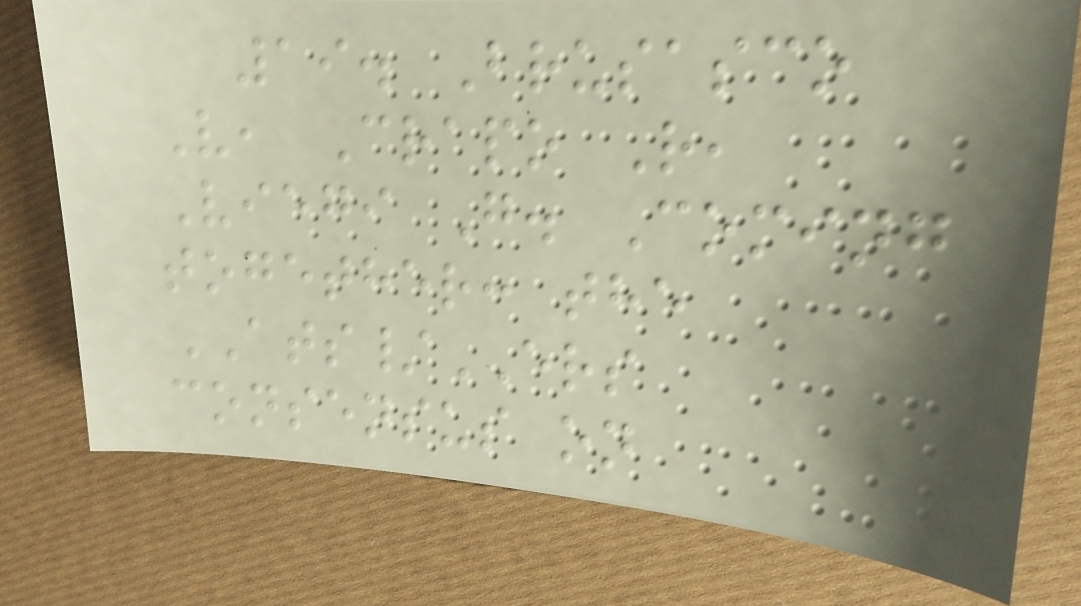19. Brusasco
V, Crapo R,
Viegi G. Coming
together: the
ATS/ERS
consensus on
